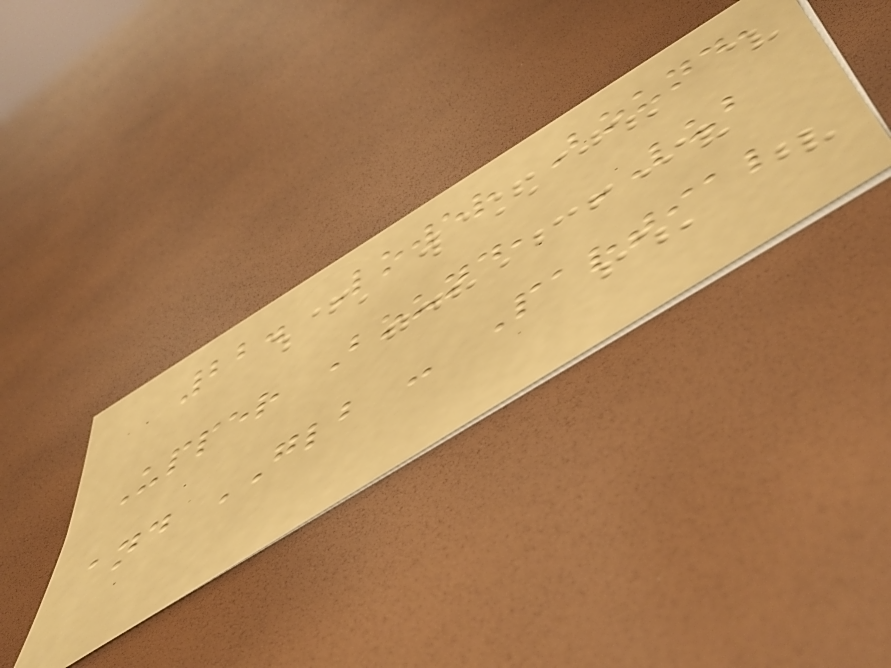22. Lower Bound,
Upper Bound, LUB
and GLB - Partial
